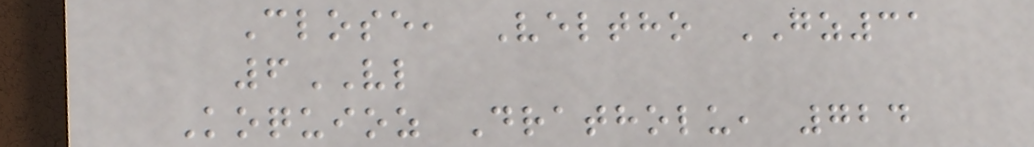Close, Veltho GZ31
6VL
Koquioz Dratholu, 724
